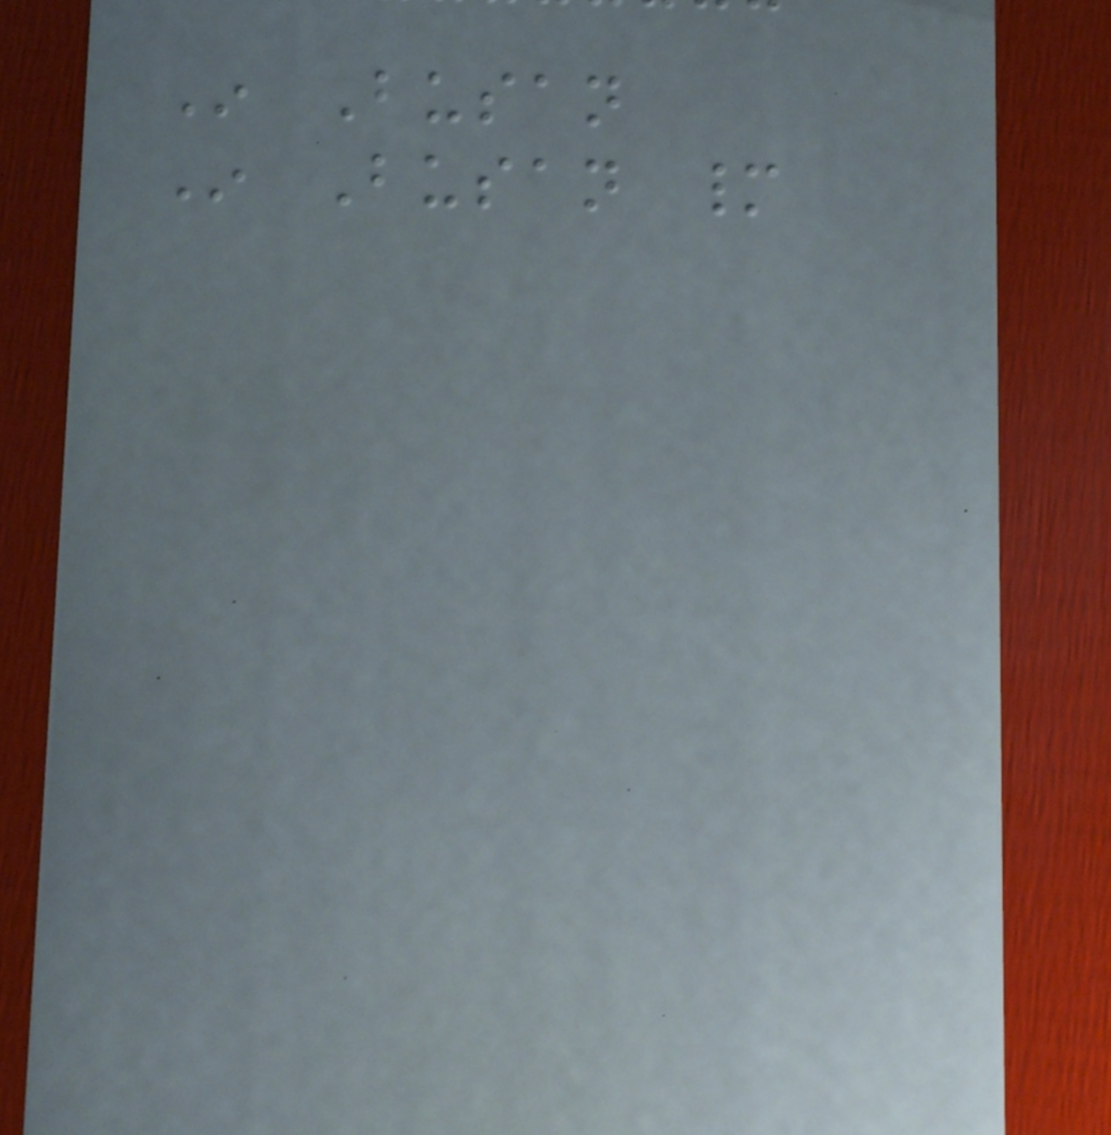In Busan
In Busan many
